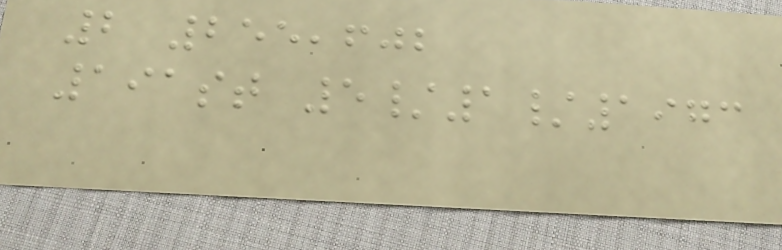2 255,602
191st 5/1/1973
